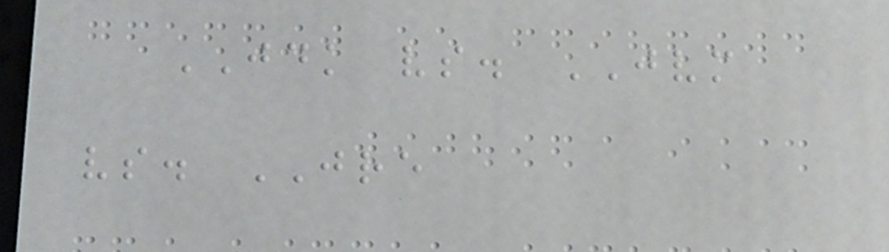JDK vs. JVM
vs. JRE
